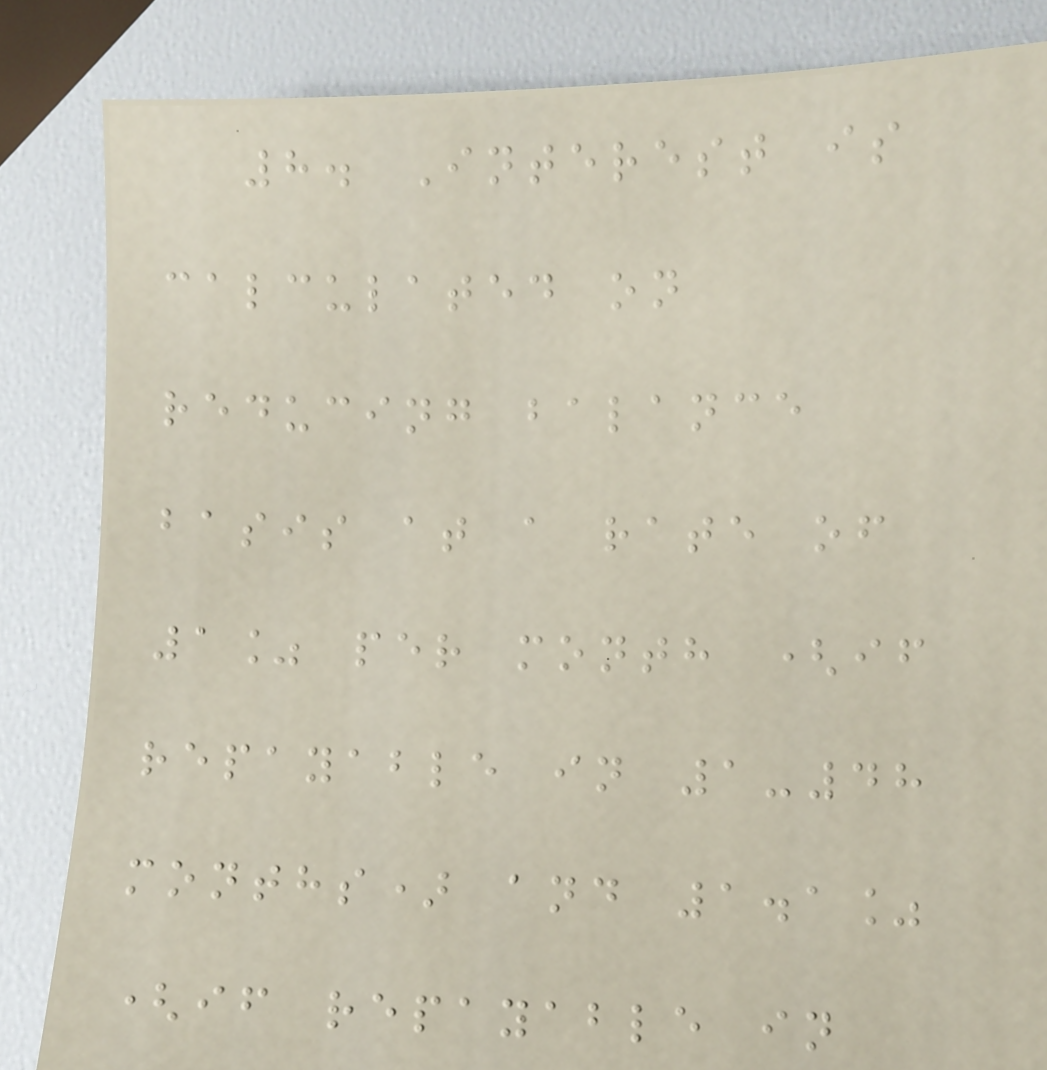8. Interest is
calculated on
reducing balance
basis at a rate of
1% per month (if
repayable in 1-48
months) and 1.1%
(if repayable in
